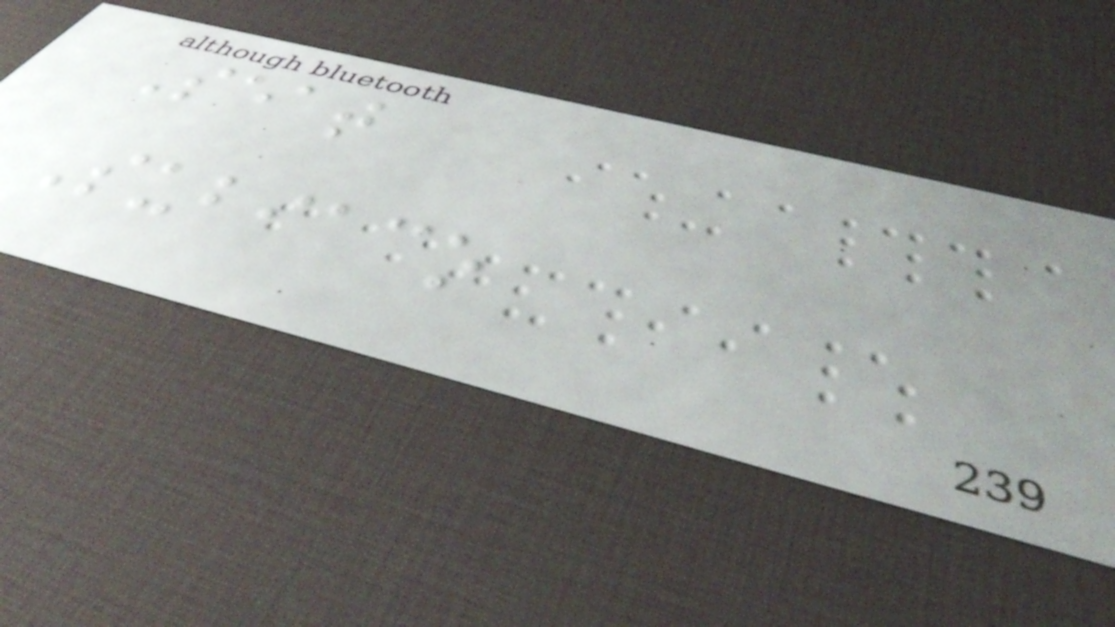Seat
Subiaco
